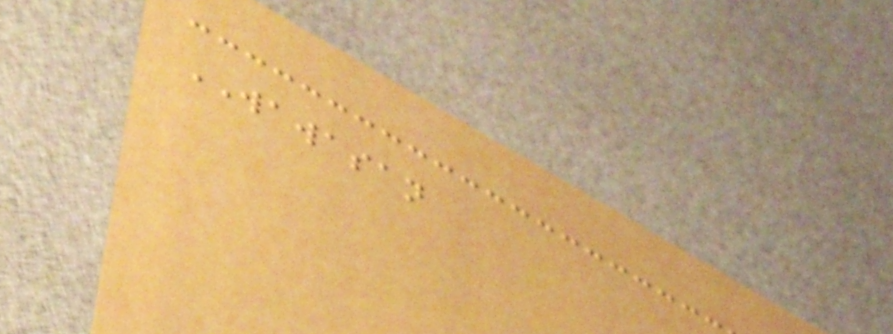WAWASAN
